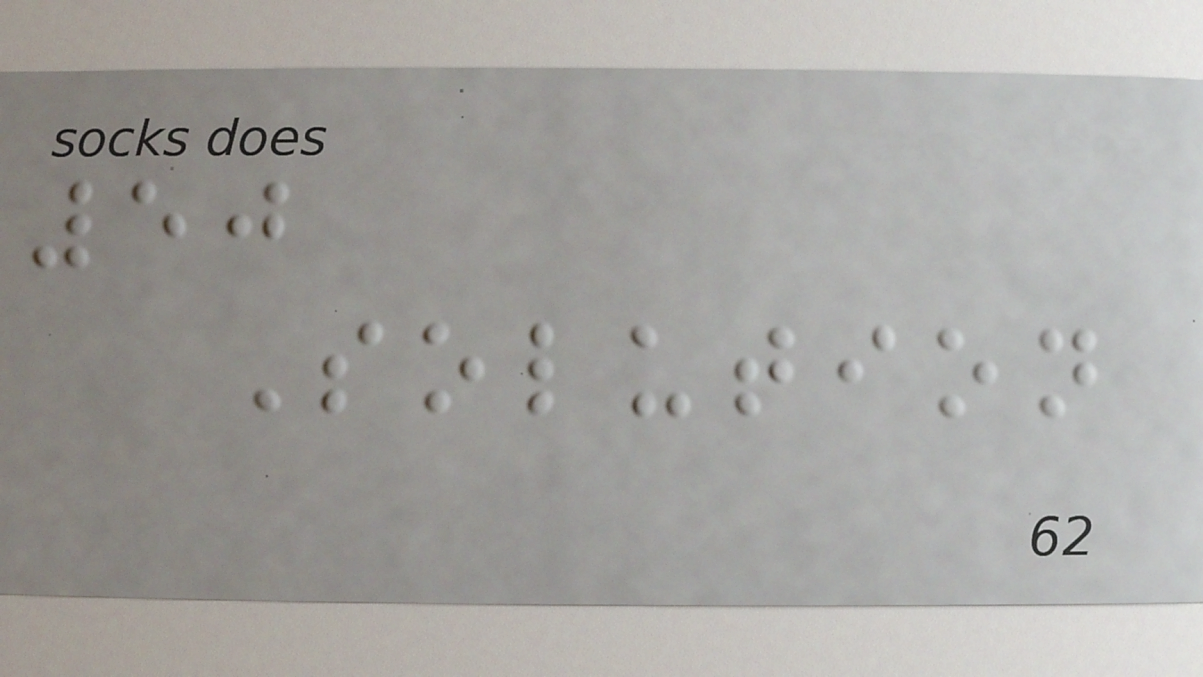50
Solution
